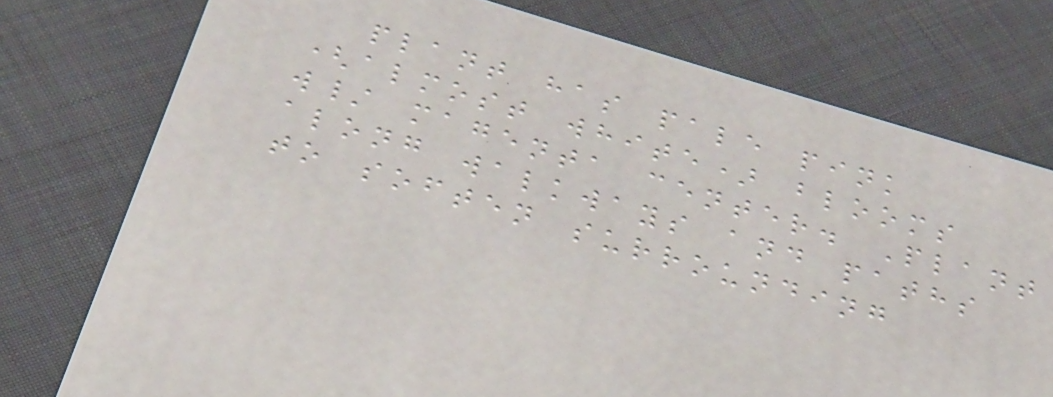plant has pale pink
(almost white) blooms
w/ magenta center. Plant
along walkways and paths
to soften surrounding
